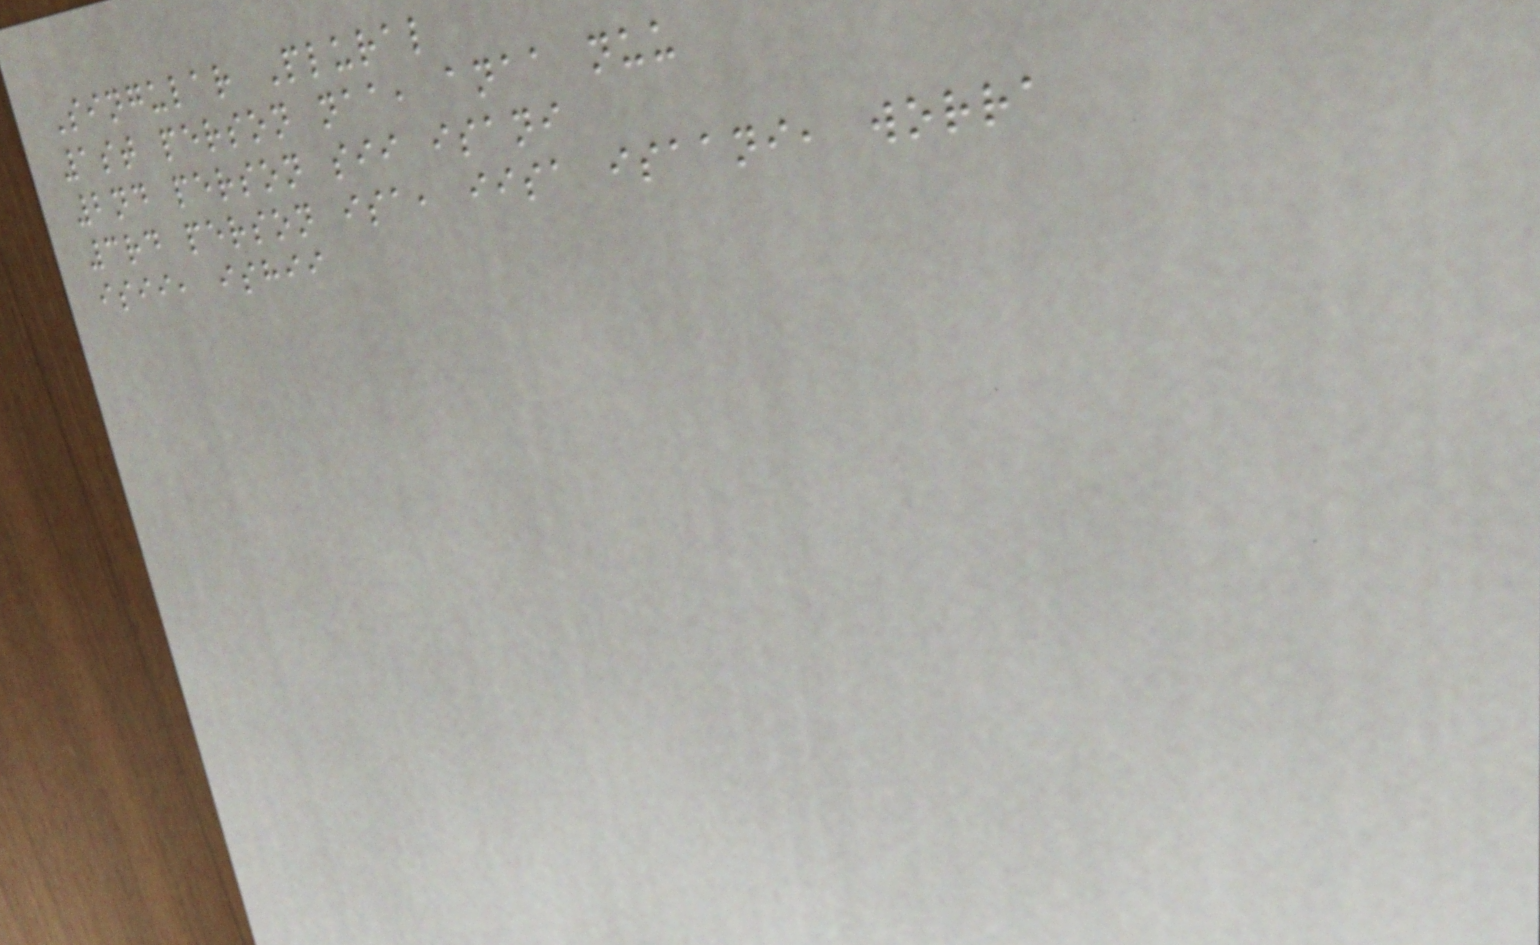Singular Plural
1st person naa, anaa nuu
2nd person sii isani
3rd person isa, iisa isaani, worra
isii, ishii
